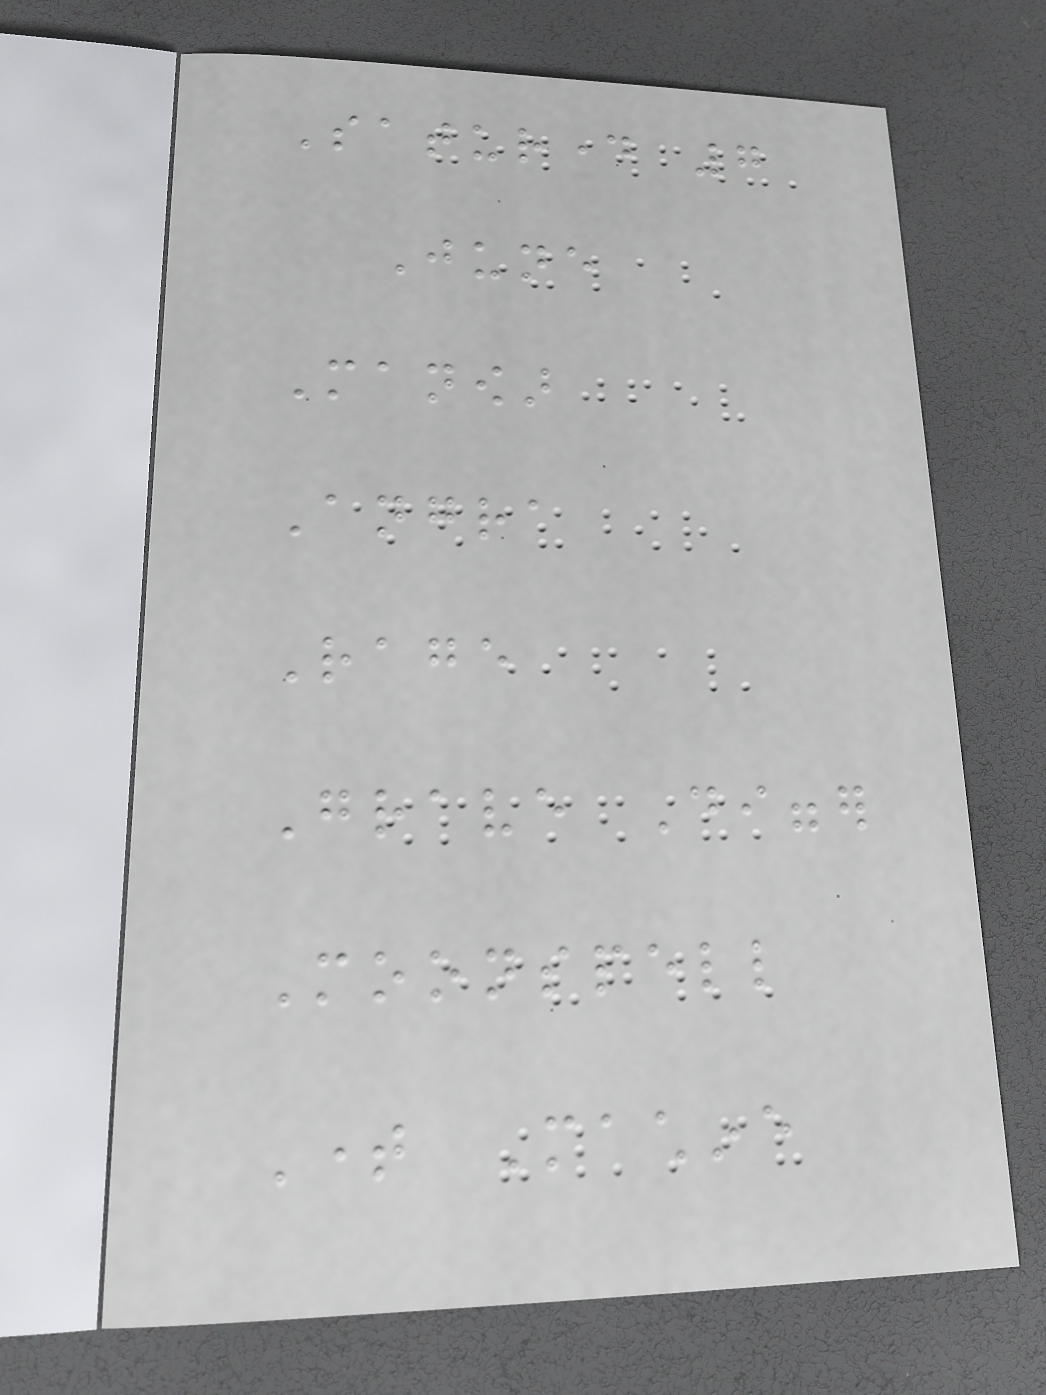Saturday 7
June
Manowar
Angra
Rage
Grave Digger
Moonspell
Time Machine
